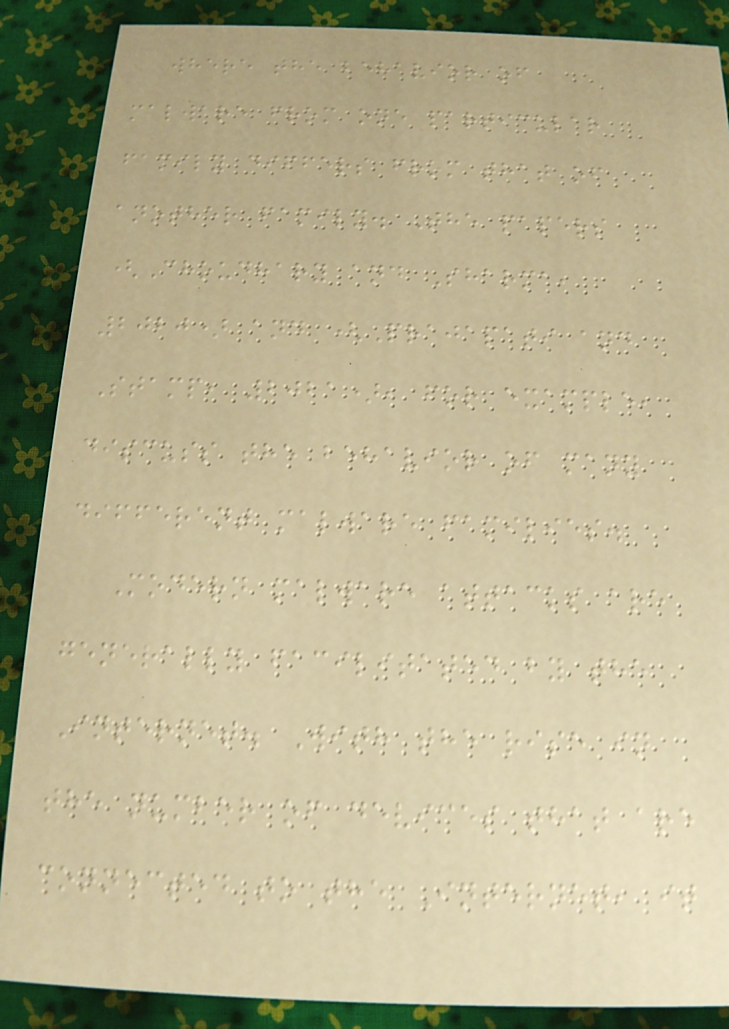where the behavior of
malware from one particular
family differs from that of
another family. The papers
(Choudhary and Sharma,
2020) and (Prajapati and
Stamp, 2021), for example,
discuss the behavior of many
different malware families.
Modern malware attacks are
generally facilitated by the
Internet. With the rise in
the number of devices that are
connected to the Internet, it
